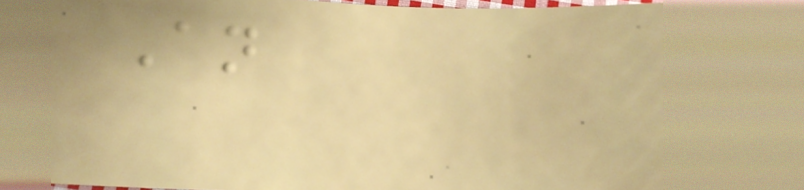An
